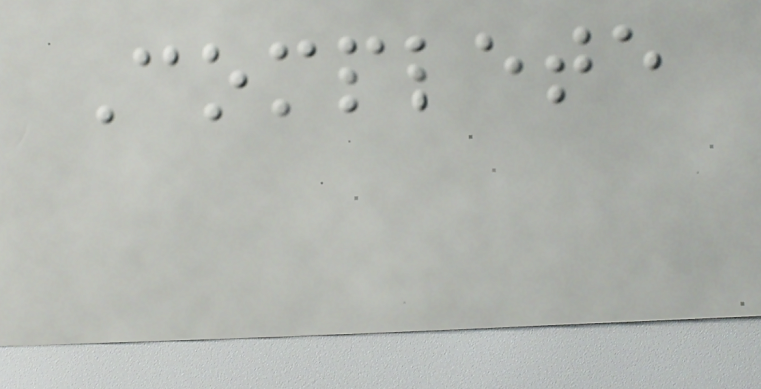Complete
